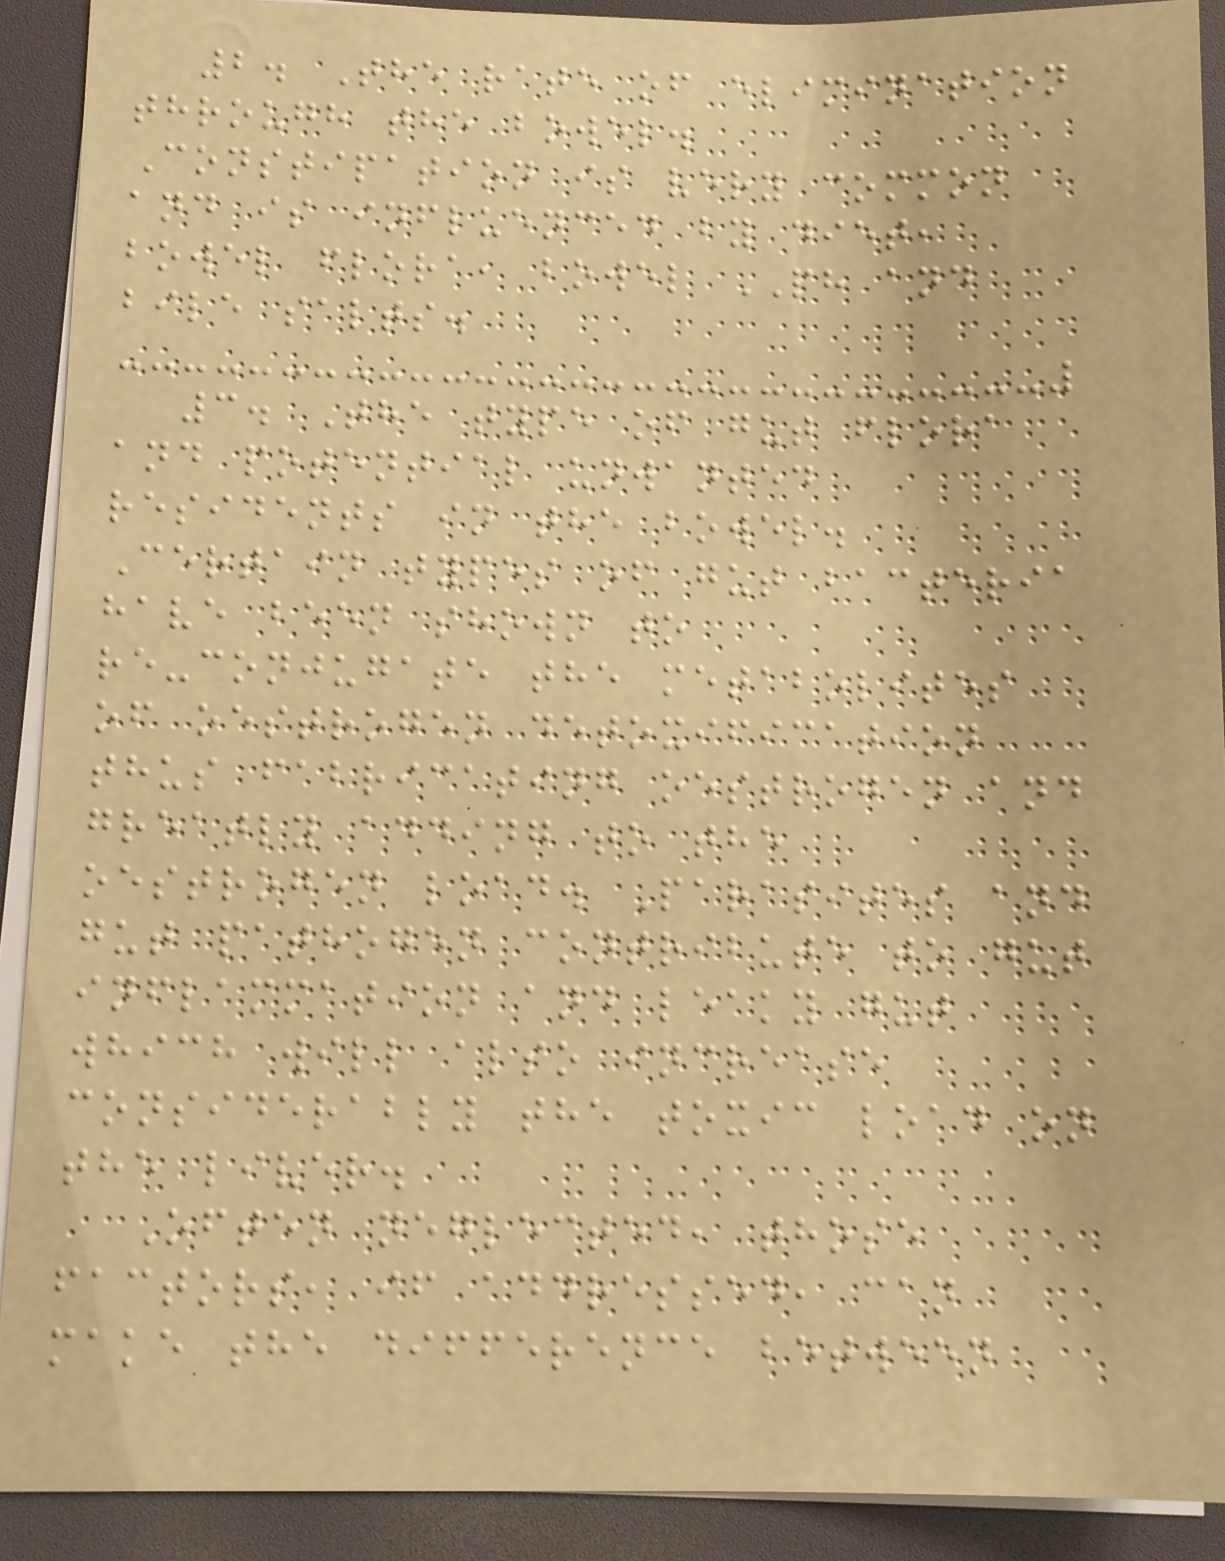2. The rate of elimination
through the bowel.
Constipation is very common
and is influenced by diet,
bowel flora, bowel PH and
bile salts.
3. The type of gut flora
and potential unwanted
residents in the bowel.
Certain types of gut bacteria
have been shown to
re-conjugate the metabolites
of oestrogen detoxification
thus fabricating oestrogen and
greatly adding to the
oestrogen load. Parasites and
gut pathogen contribute to gut
inflammation and leaky gut
which will also increase
considerably the toxic load on
the liver.
Often neglected, those
factors, if addressed, can
make the difference between
